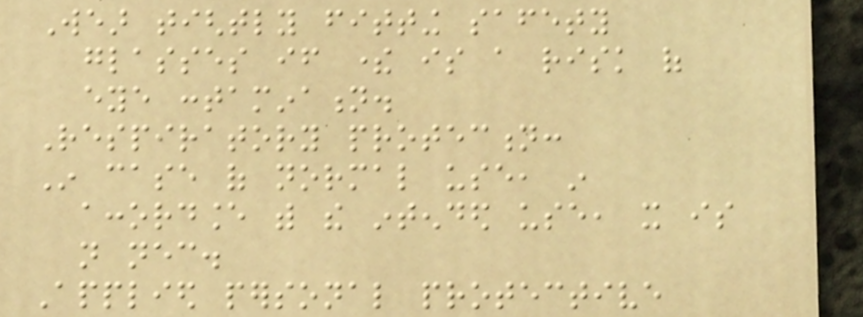Wear tightly fitting safety
glasses if there is a risk of
eye contamination.
Respiratory protection:
In case of normal use, in
accordance with the intended use, it is
not necessary.
Applied personal protective
